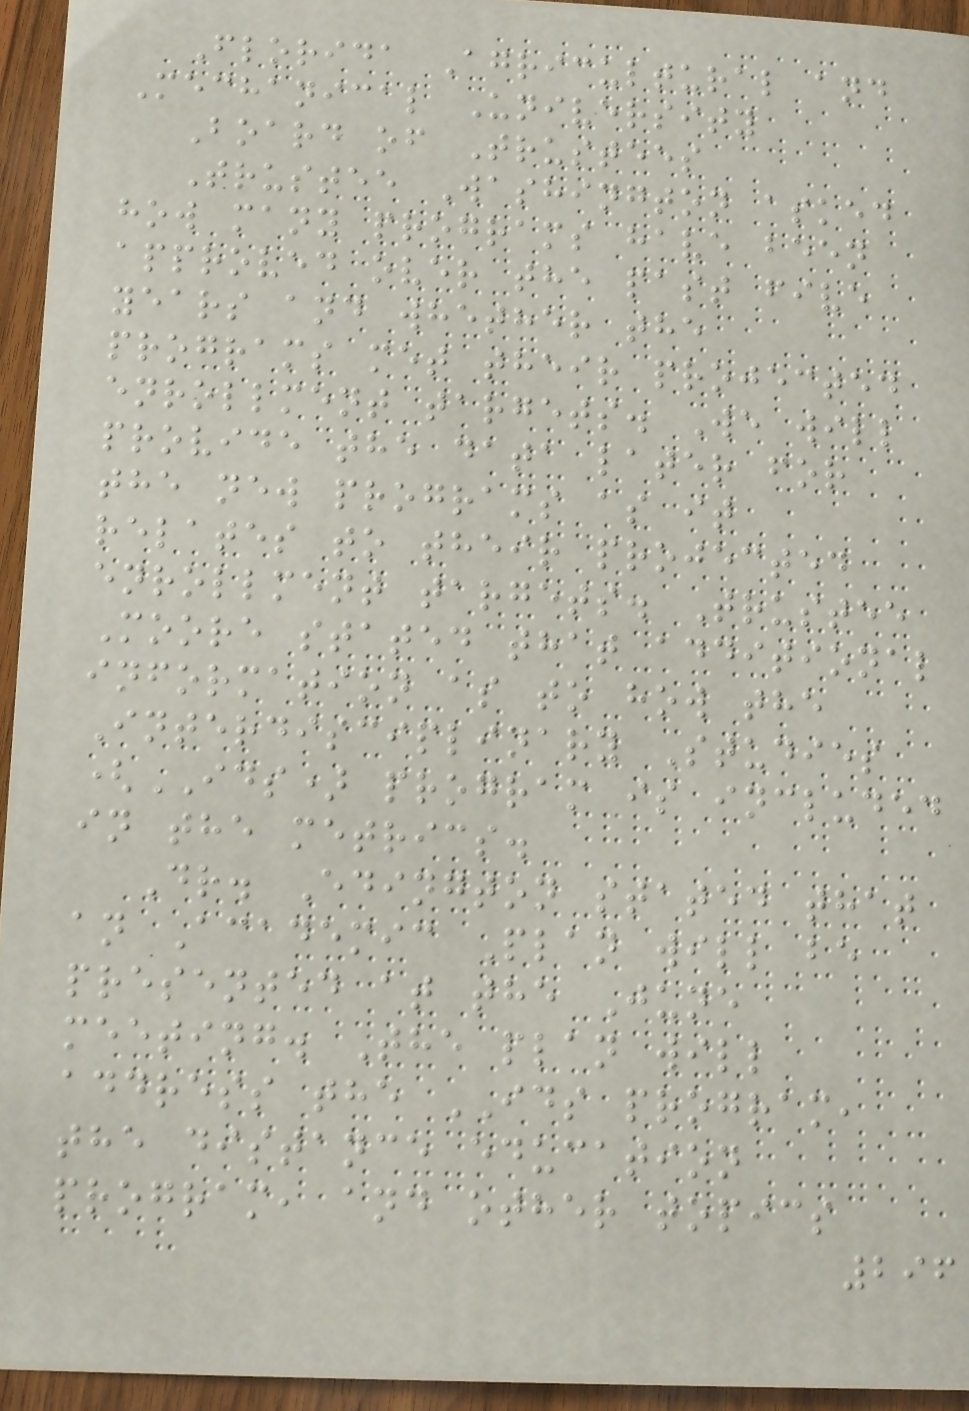Florida Agricultural and
Mechanical University
Board of Trustees
Trustee Washington asked
how many programs have been
approved over the past five
years and whether the
programs met their projected
enrollment targets. We will
provide the data later for
the new programs as it
relates to their projected
enrollment targets. Trustee
Moore stated that additional
information as to how the
Interdisciplinary Studies
(IDS) program is included
in the metrics.
Dr. Edington stated that
an Academic Plan will be
presented at the June
meeting. The plan will
address the IDS program,
the distance education
program, and other topics
296
